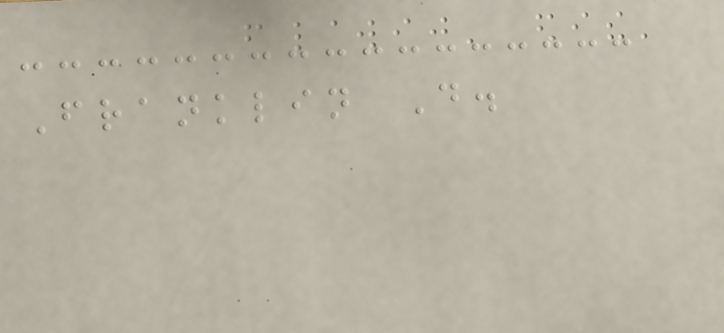Franklin D.
